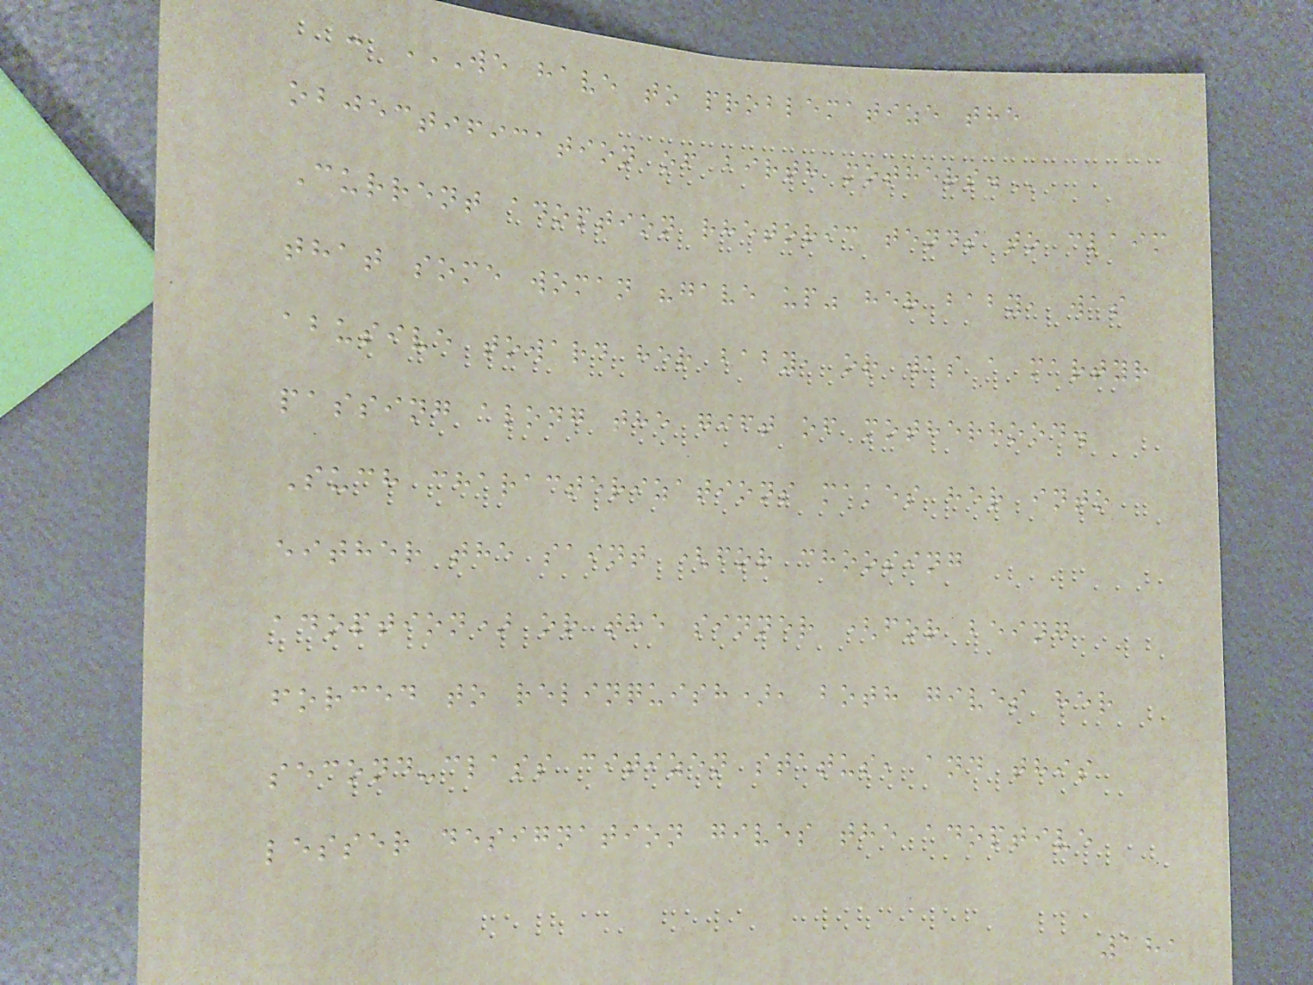- WE HAVE TO PROBLEMATIZE THE
OBJECTIFICATION OF BIRTH MOTHERS.
Current adoption rhetoric tends to claim
that some woman "gave up" her baby, was
abusive toward her baby, or was a martyr
passing along the gift of motherhood.
Such characterizations makes her into
either the saint (for choosing
adoption) or the sinner (for being
forced to relinquish), both gives her
second-class citizen status, and this
lesser designation gives the adoptive
181
